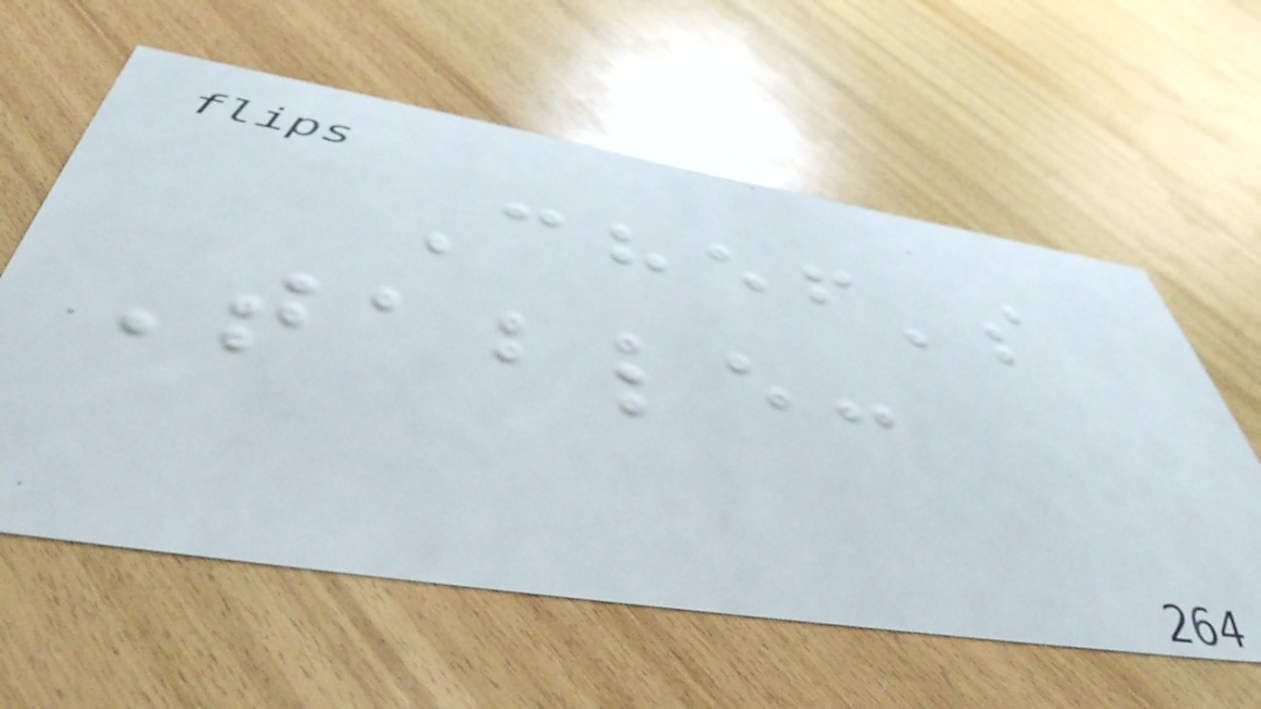Chef's
Table:
